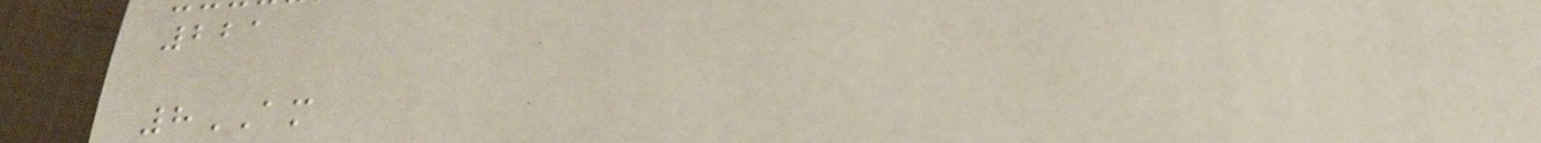221
8AM
